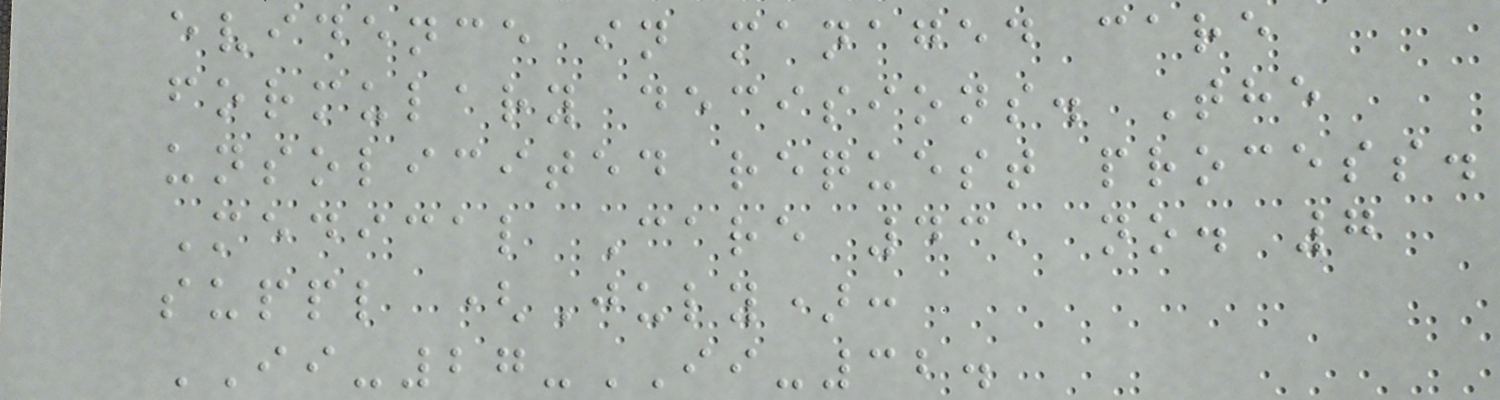evidence in managed care
formulary decisions. The
unsolicited request process.
Medical Care 43, no. 7
suppl (July):
II-27-II-32.
